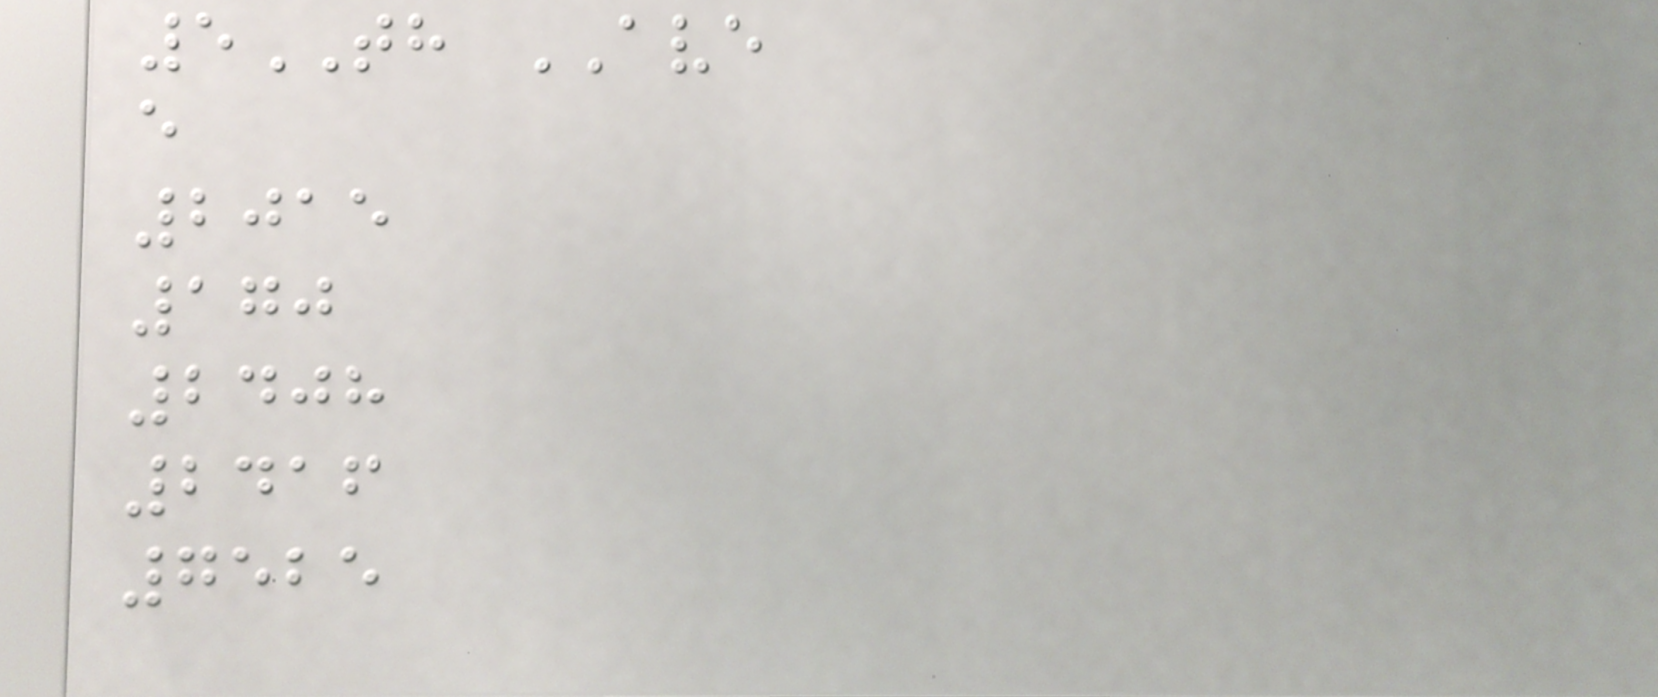5TH AVE
e
2015
170
2408
2416
7525
